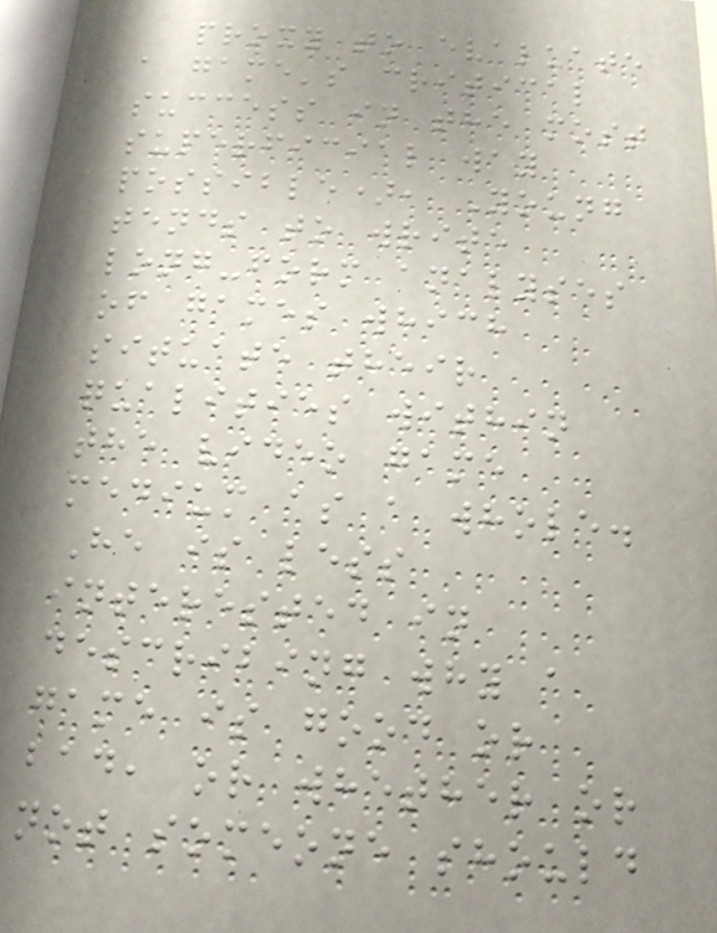proxy to evaluate
a game's critical
success in the most
superficial way
possible), Young
tends to write
long-form analyses
of games which
situate their
qualities within
the video game
medium as a whole.
He is less
interested in
describing why a
game is good or
bad, or whether or
not someone should
